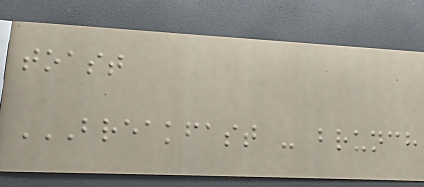toast
BREAKFAST - BRUNCH
